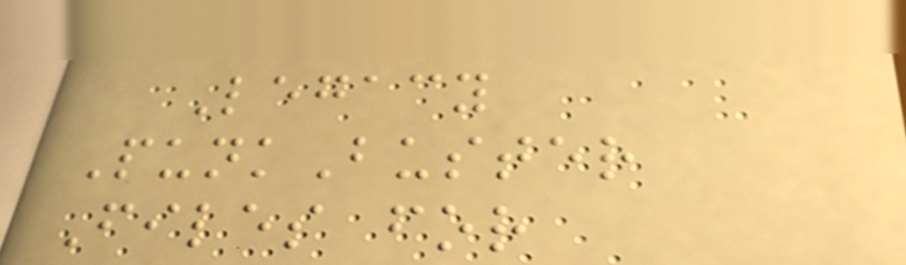Legacy
PunkBuster
Files for
